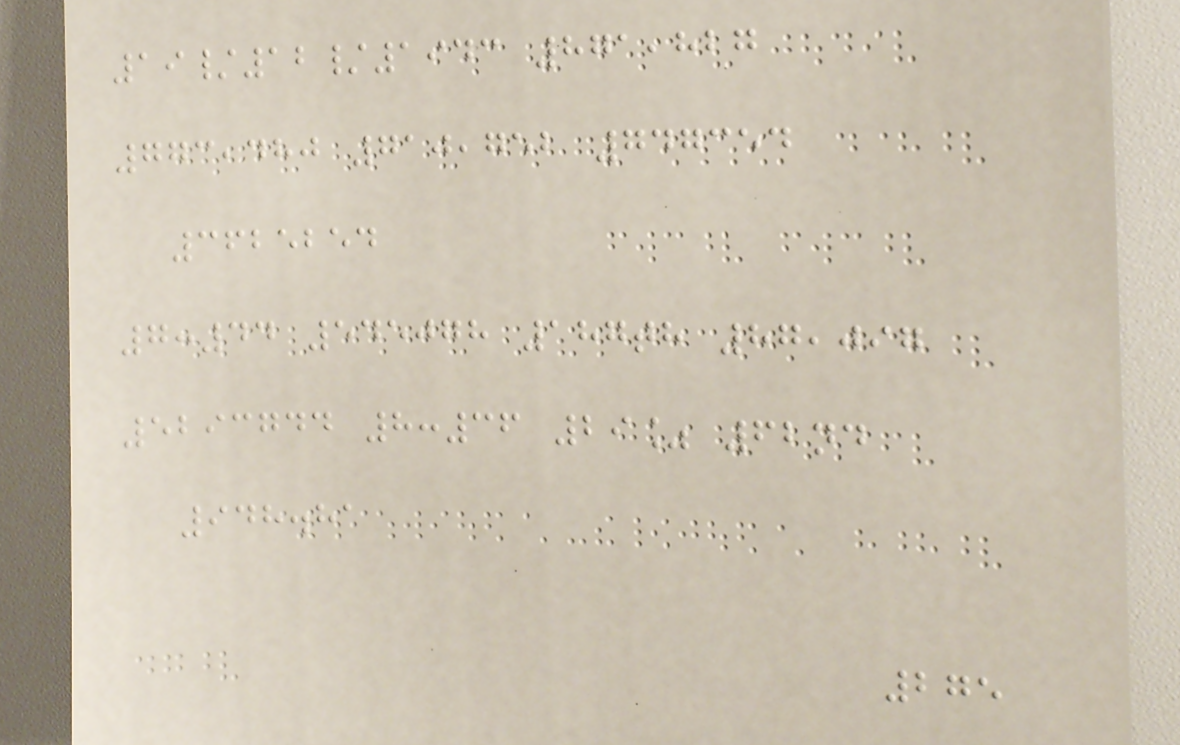19/12/1943 871,827
773,480 710,752 747354
3625254
7:44 545078 187th 87,097
5293744 8:36 29% 62nd
948.81
275
